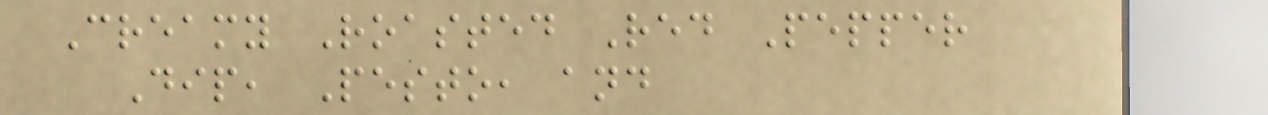Creamy Roasted Red Pepper
Dip, Pesto, and
